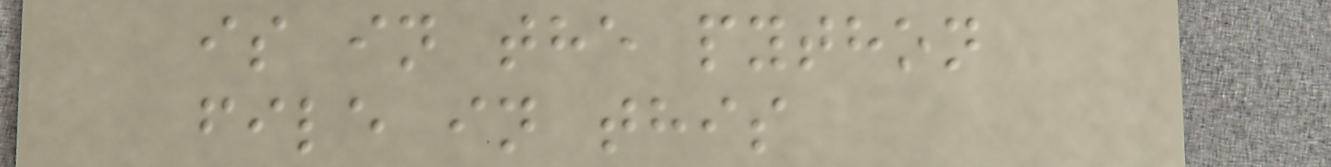is in the python
file in this
